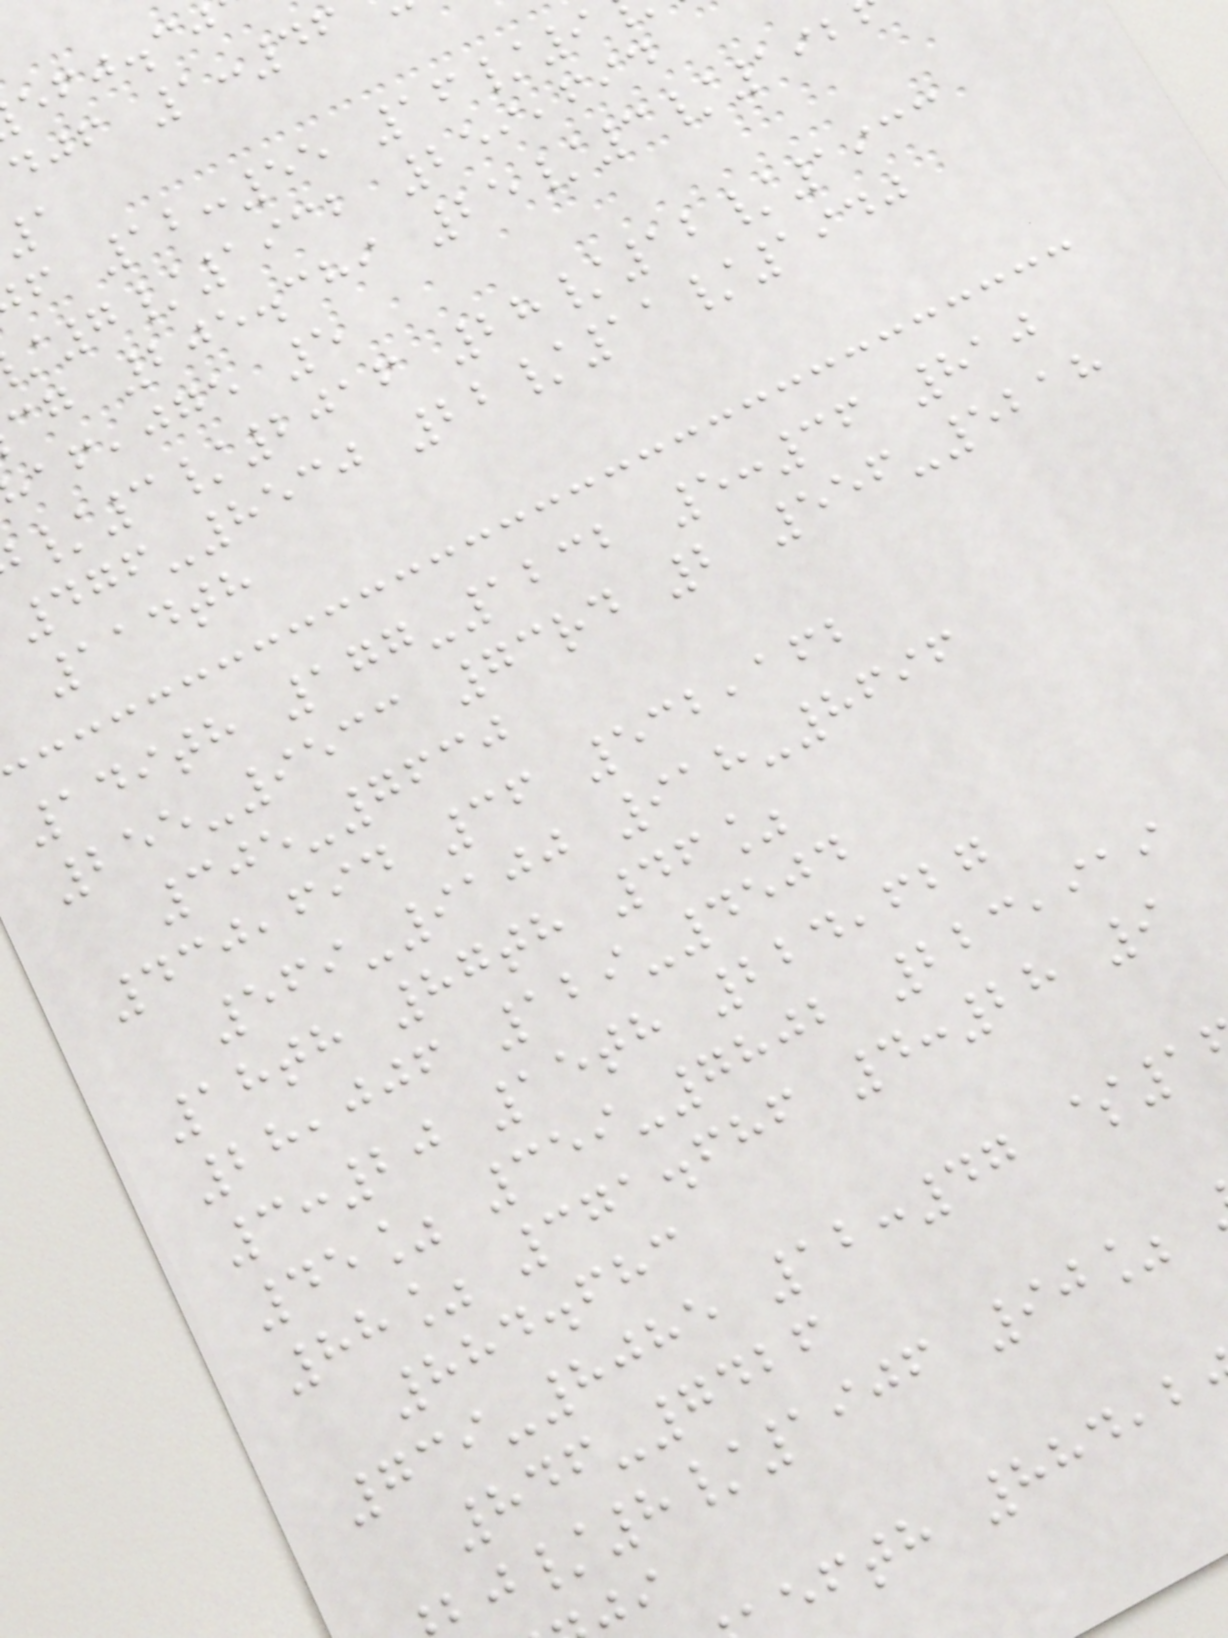djf 1:46
f 12:55 16/9
7/1932 259,694
cg 205.389 25/3/192
,jge 5
/3/2016 28/12/1933
476-8530 22/11/1940
114th
149th 177-1232 5:36 810
255-9533 73rd 2 556-5218
305-7630
430,694 36 532,162
569-9100 918-8696
18th 87th 46%
28,006 129-4504
3:20 15th 224,627
45% 359-7802 223,919
88% 371.686 4:28 9
884.683
739-8085 12:47 $1
846-7426
/8/1906 90%
efth 884,2
